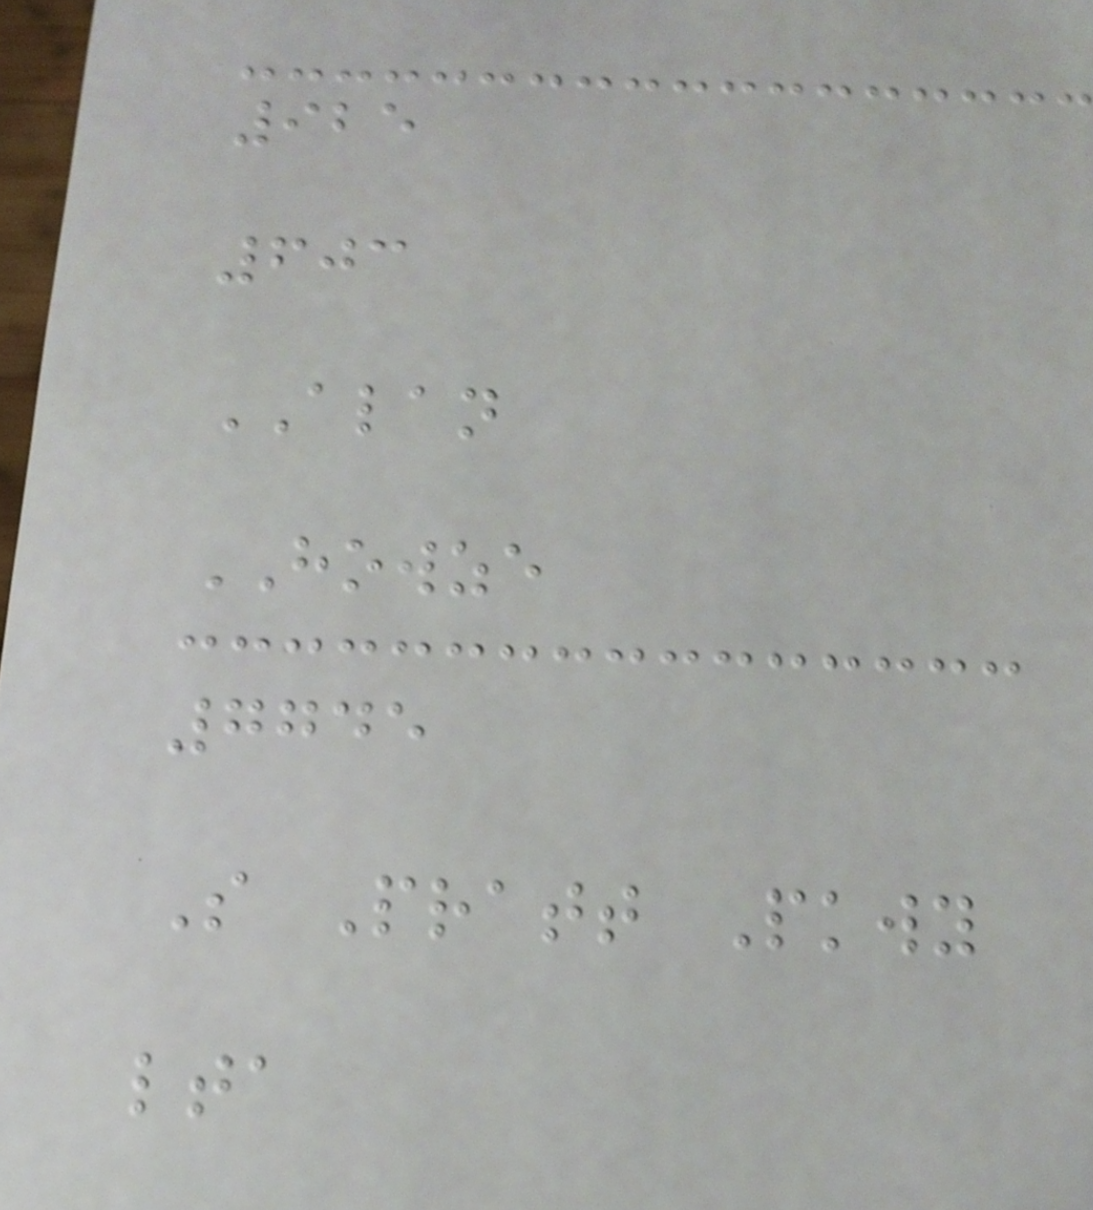925
603
ALAN
HOWZE
7745
S Pratt Pkwy
lta
